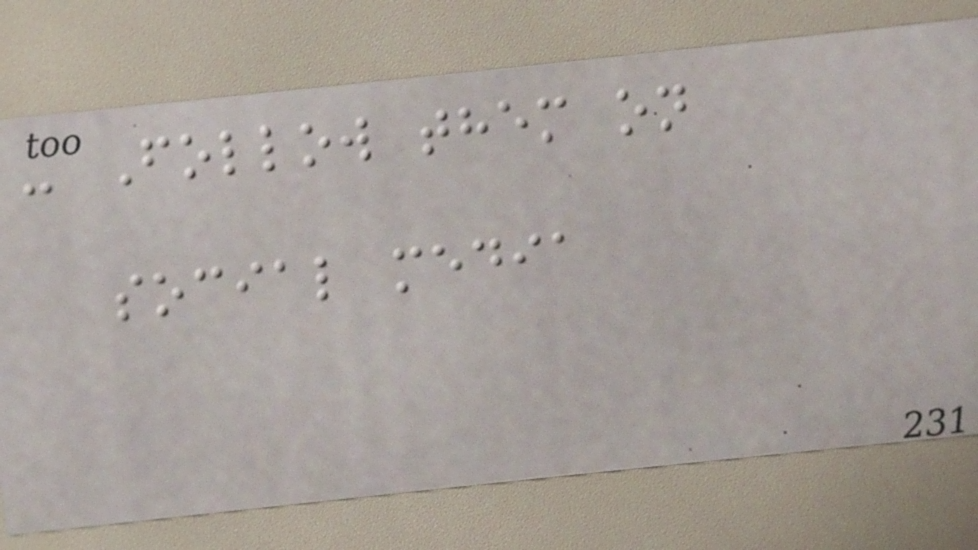- Follow them on
social media
